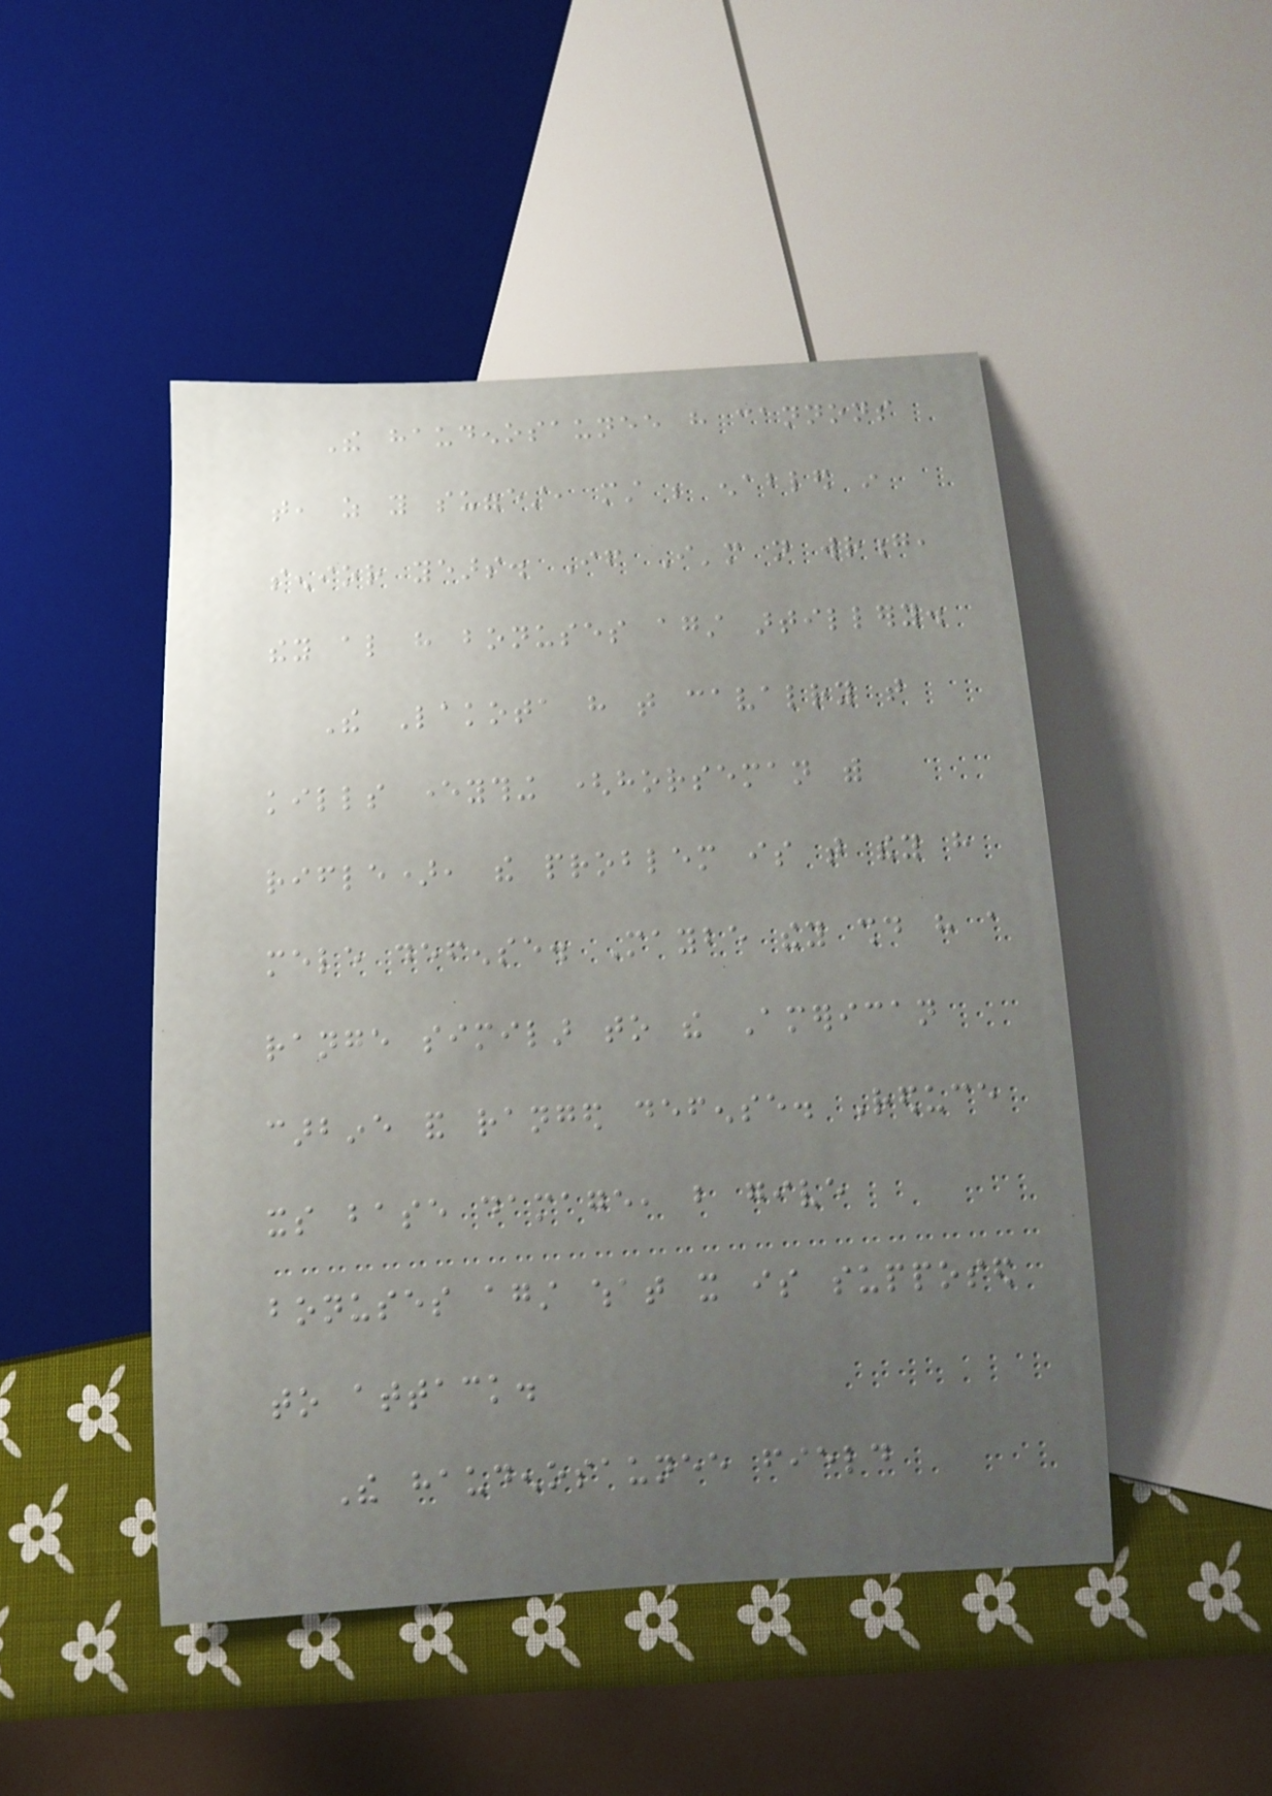The haudenosaunee have cannons
that, as you suggest, must be enabled in
senior years. If I'm not wrong,
they also have bonuses against artillery.
The Lakota have that cavalry that
kills everything (horseman with
rifle), the problem is that they have
mele defense. Maybe they should have a
range similar to the American
carbine and ranged defense. Reduce
its base damage, but give
bonuses against what it is supposed
to attack.
The haudenosaunee field
